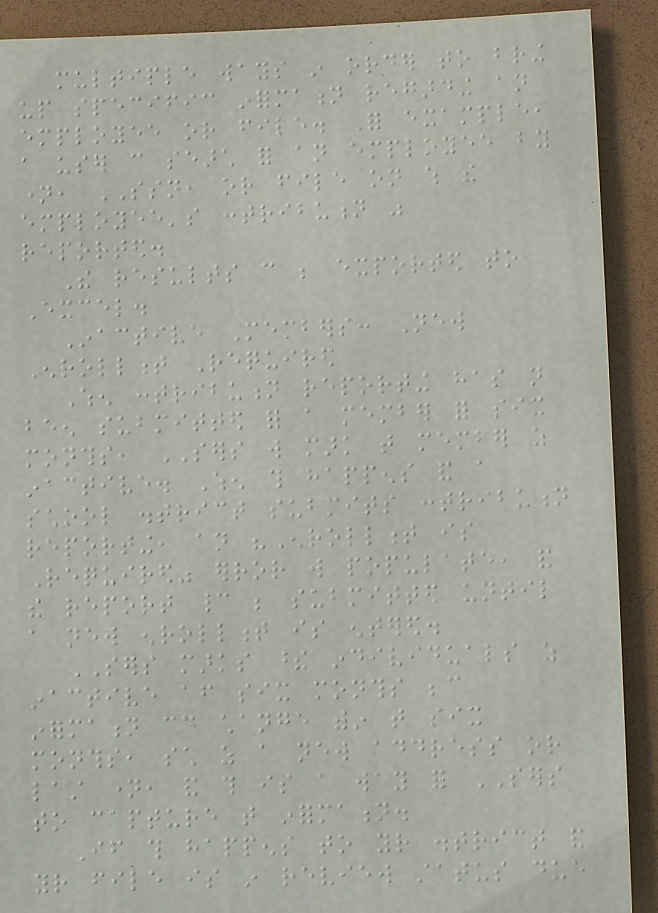multiple ways in order to bring
up specific information regarding an
employee or file. For example,
a user can search for an employee by
name, SSN, or file on which the
employee's contribution was
reported.
The results can be exported to
Excel.
Inactive Members: New
Enrollment Required
When contribution reporting has not
been submitted for a member for six
months, SERS will mark that member as
inactive. When this happens and a
school district submits contribution
reporting, an "Enrollment is
Required" error will populate, and
the report cannot be submitted until
a new enrollment is entered.
SERS marks these individuals as
inactive after six months because
information could change within that six
months, such as a new address or
last name, and this is a way for SERS
to capture that information.
If this happens to your district and
your file is in review status due
